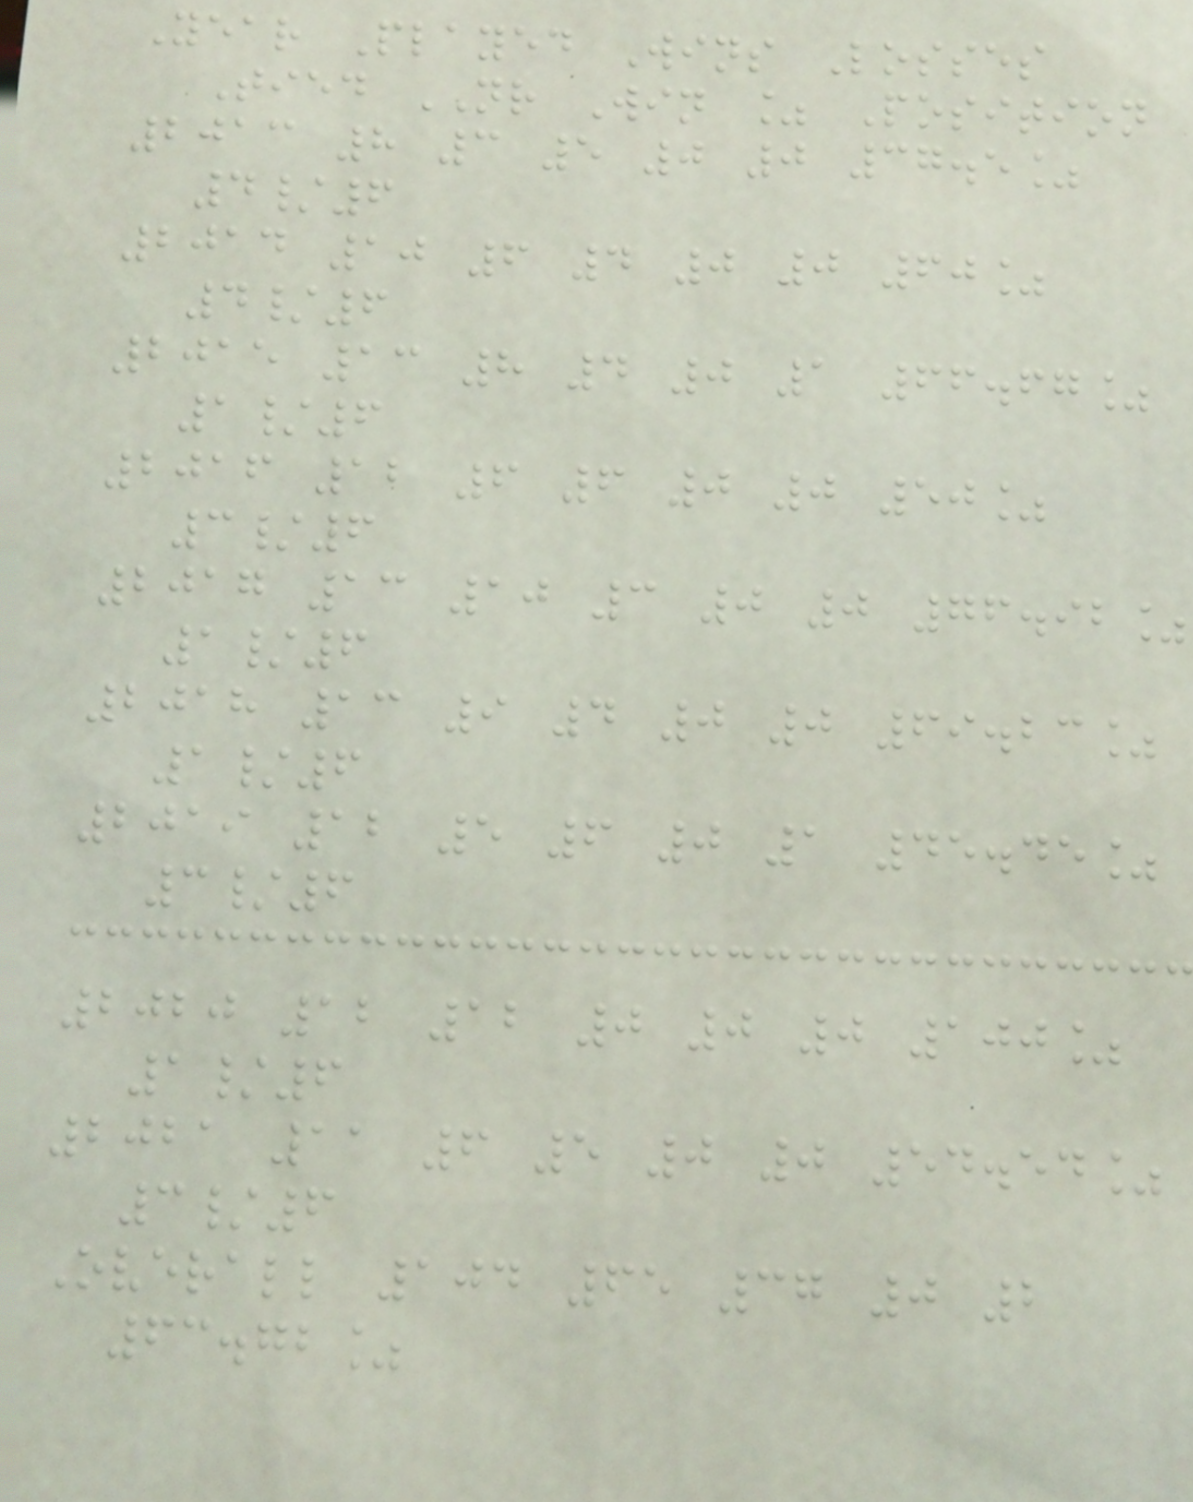Year Played Wins Losses
Tied NR Win % Position
2013 8 3 5 0 0 37.5%
4/6
2014 10 6 4 0 0 60%
4/6
2015 13 8 4 0 1 66.67%
1/6
2016 12 6 6 0 0 50%
3/6
2017 13 10 3 0 0 76.92%
1/6
2018 13 9 4 0 0 69.23%
1/6
2019 12 5 6 0 1 45.45%
3/6
2020 12 12 0 0 0 100%
1/6
2021 11 6 5 0 0 54.54%
3/6
Overall 104 65 37 0 2
63.72%
